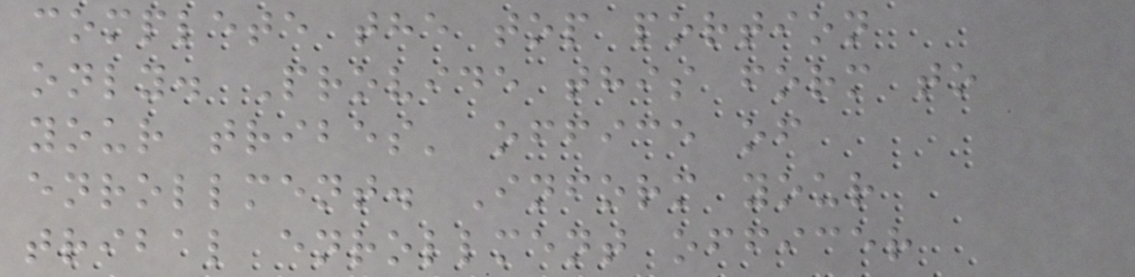complete the top portion
only. Provide this form to
your tribes' office of
enrollment. Inform your
tribal enrollment officer
